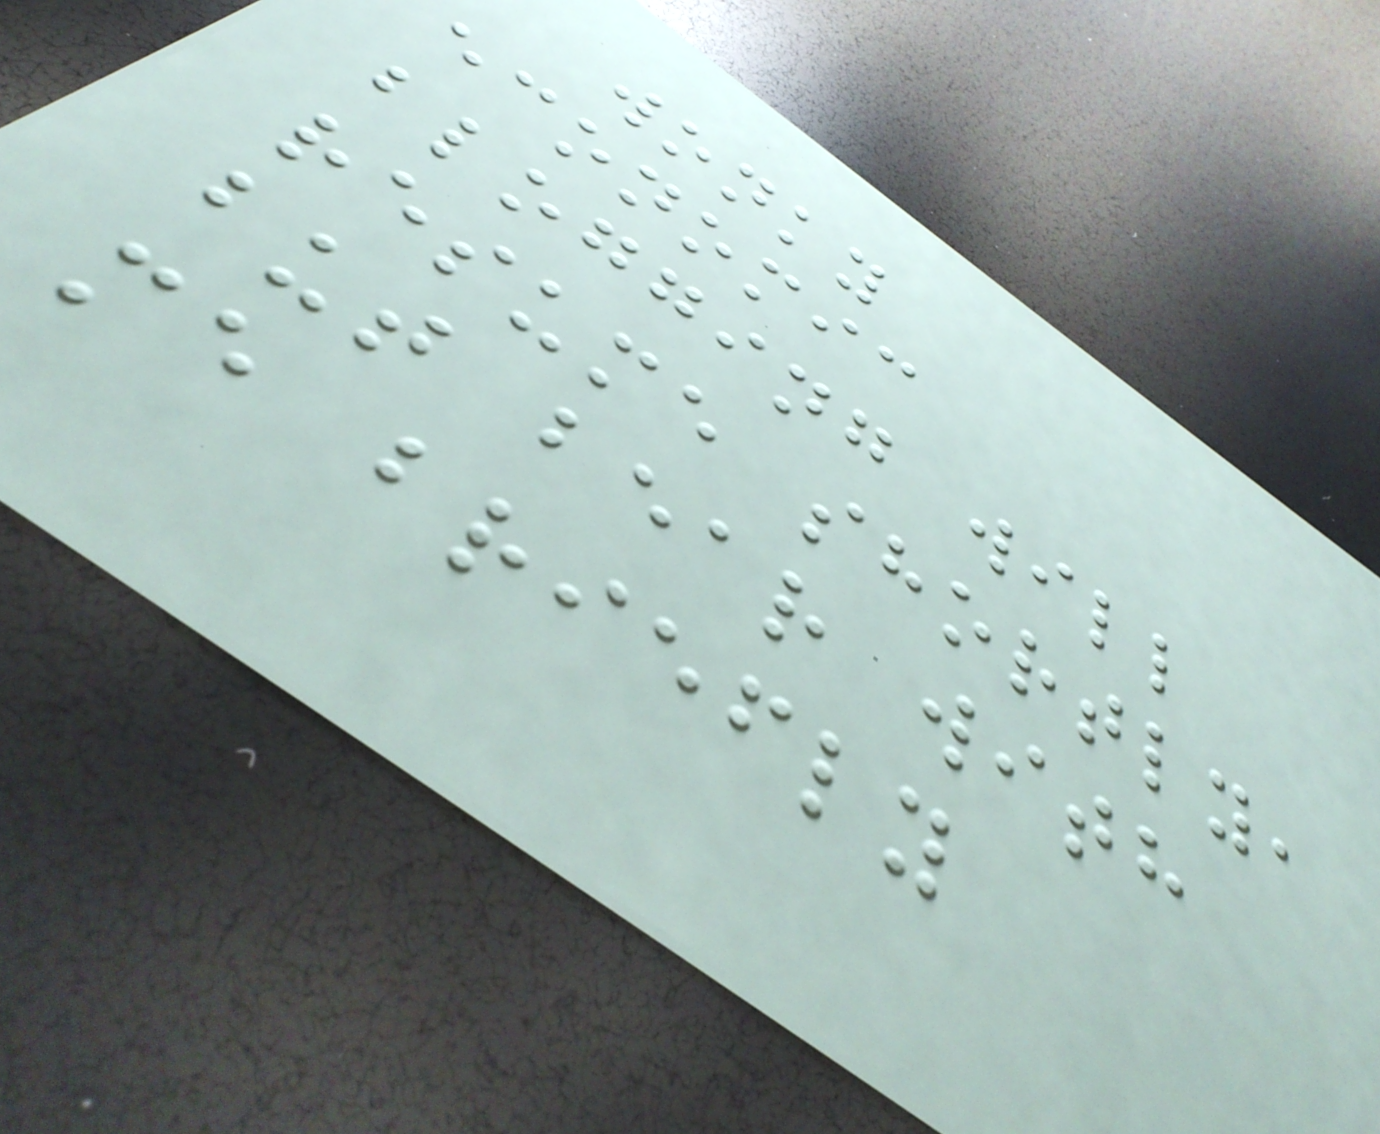wonky
economic
blogging will
resume shortly,
but bear with
me briefly
